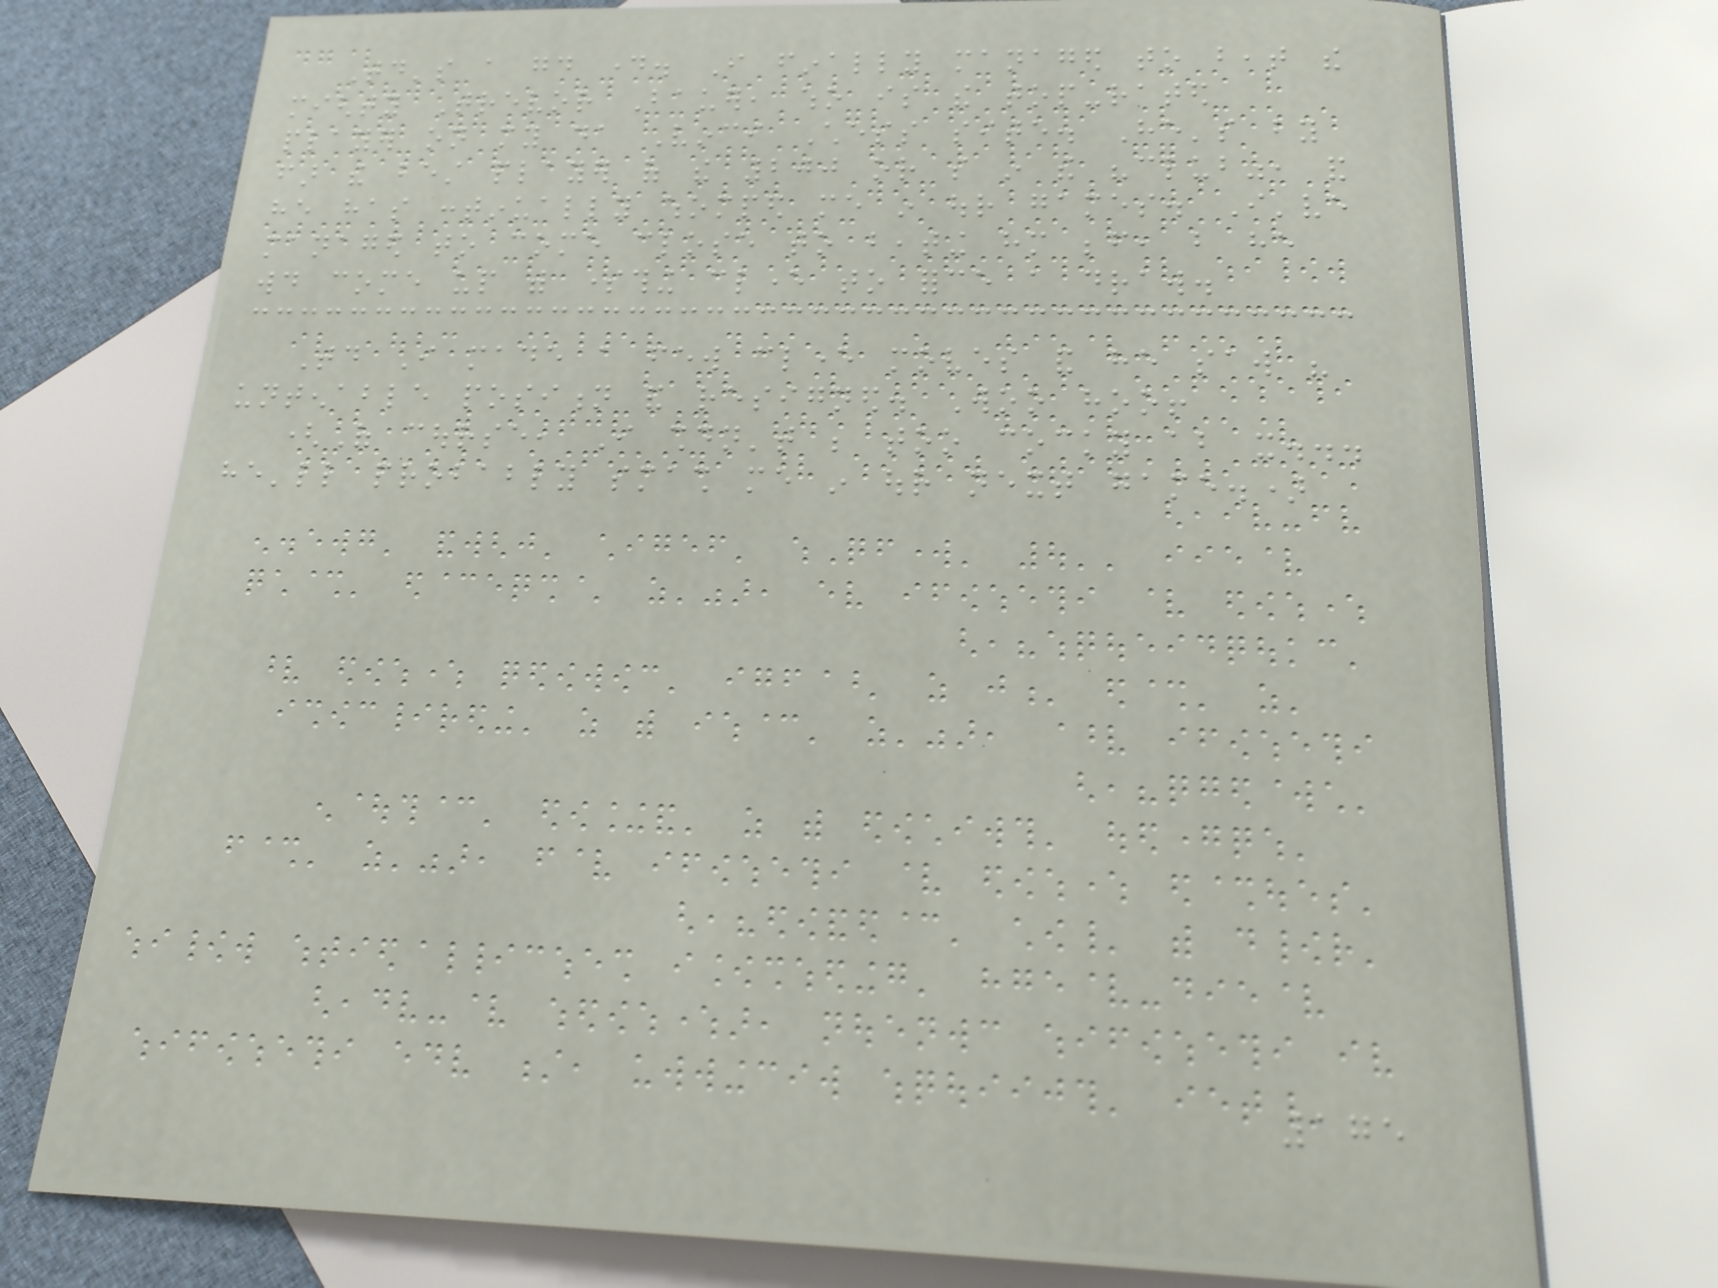Today's a good day. I finally managed to beat the
mighty Trevor Bauer, who is the top-rated
player on my da Vinci Chess site. He's by
far the best player of the 200 or so in the "club", and
he has continually whomped me in our games. I've
managed to come close to beating him before, but he
would come up with something clever to force a draw.
Today I made a few clever moves and he saw his
untenable position and resigned. Woo hoo!
(Of course, I shouldn't be too cocky about it...
he'll probably smash me in our next game.)
175
